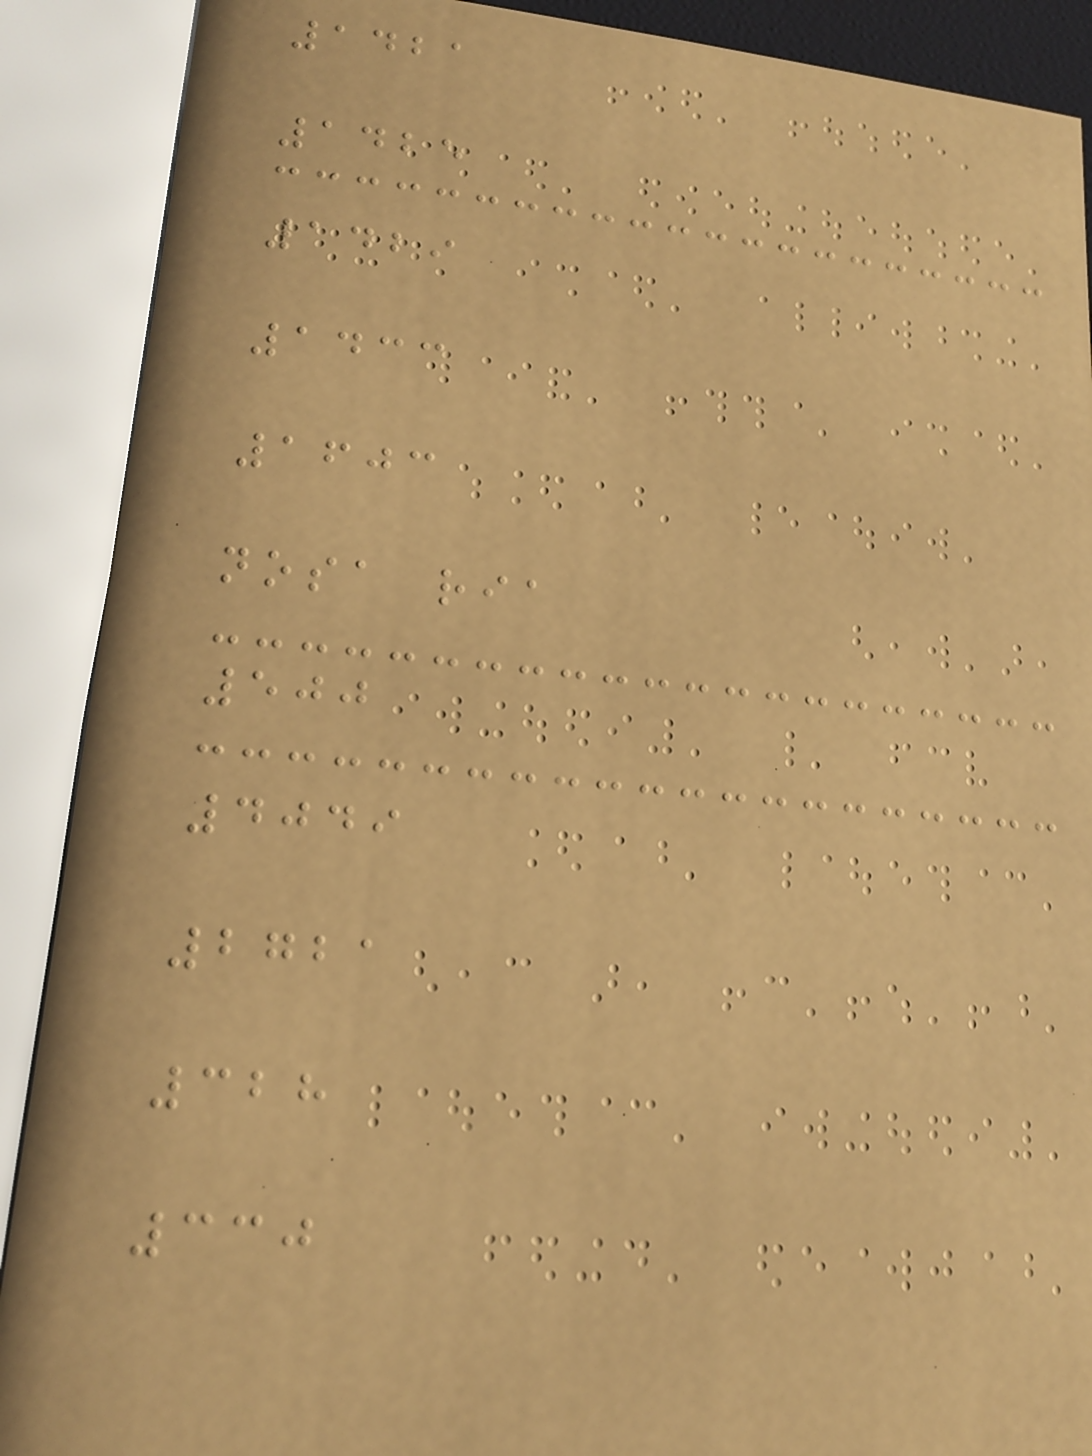1421
1425
1429
1433
1603
nosa ria
500
4049
2721
328
330
